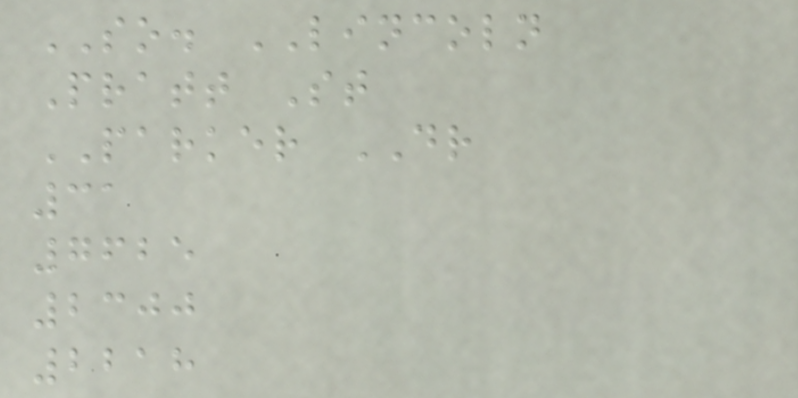SO. LINCOLN
Pratt St
PARKER DR
31
7625
2300
2218
